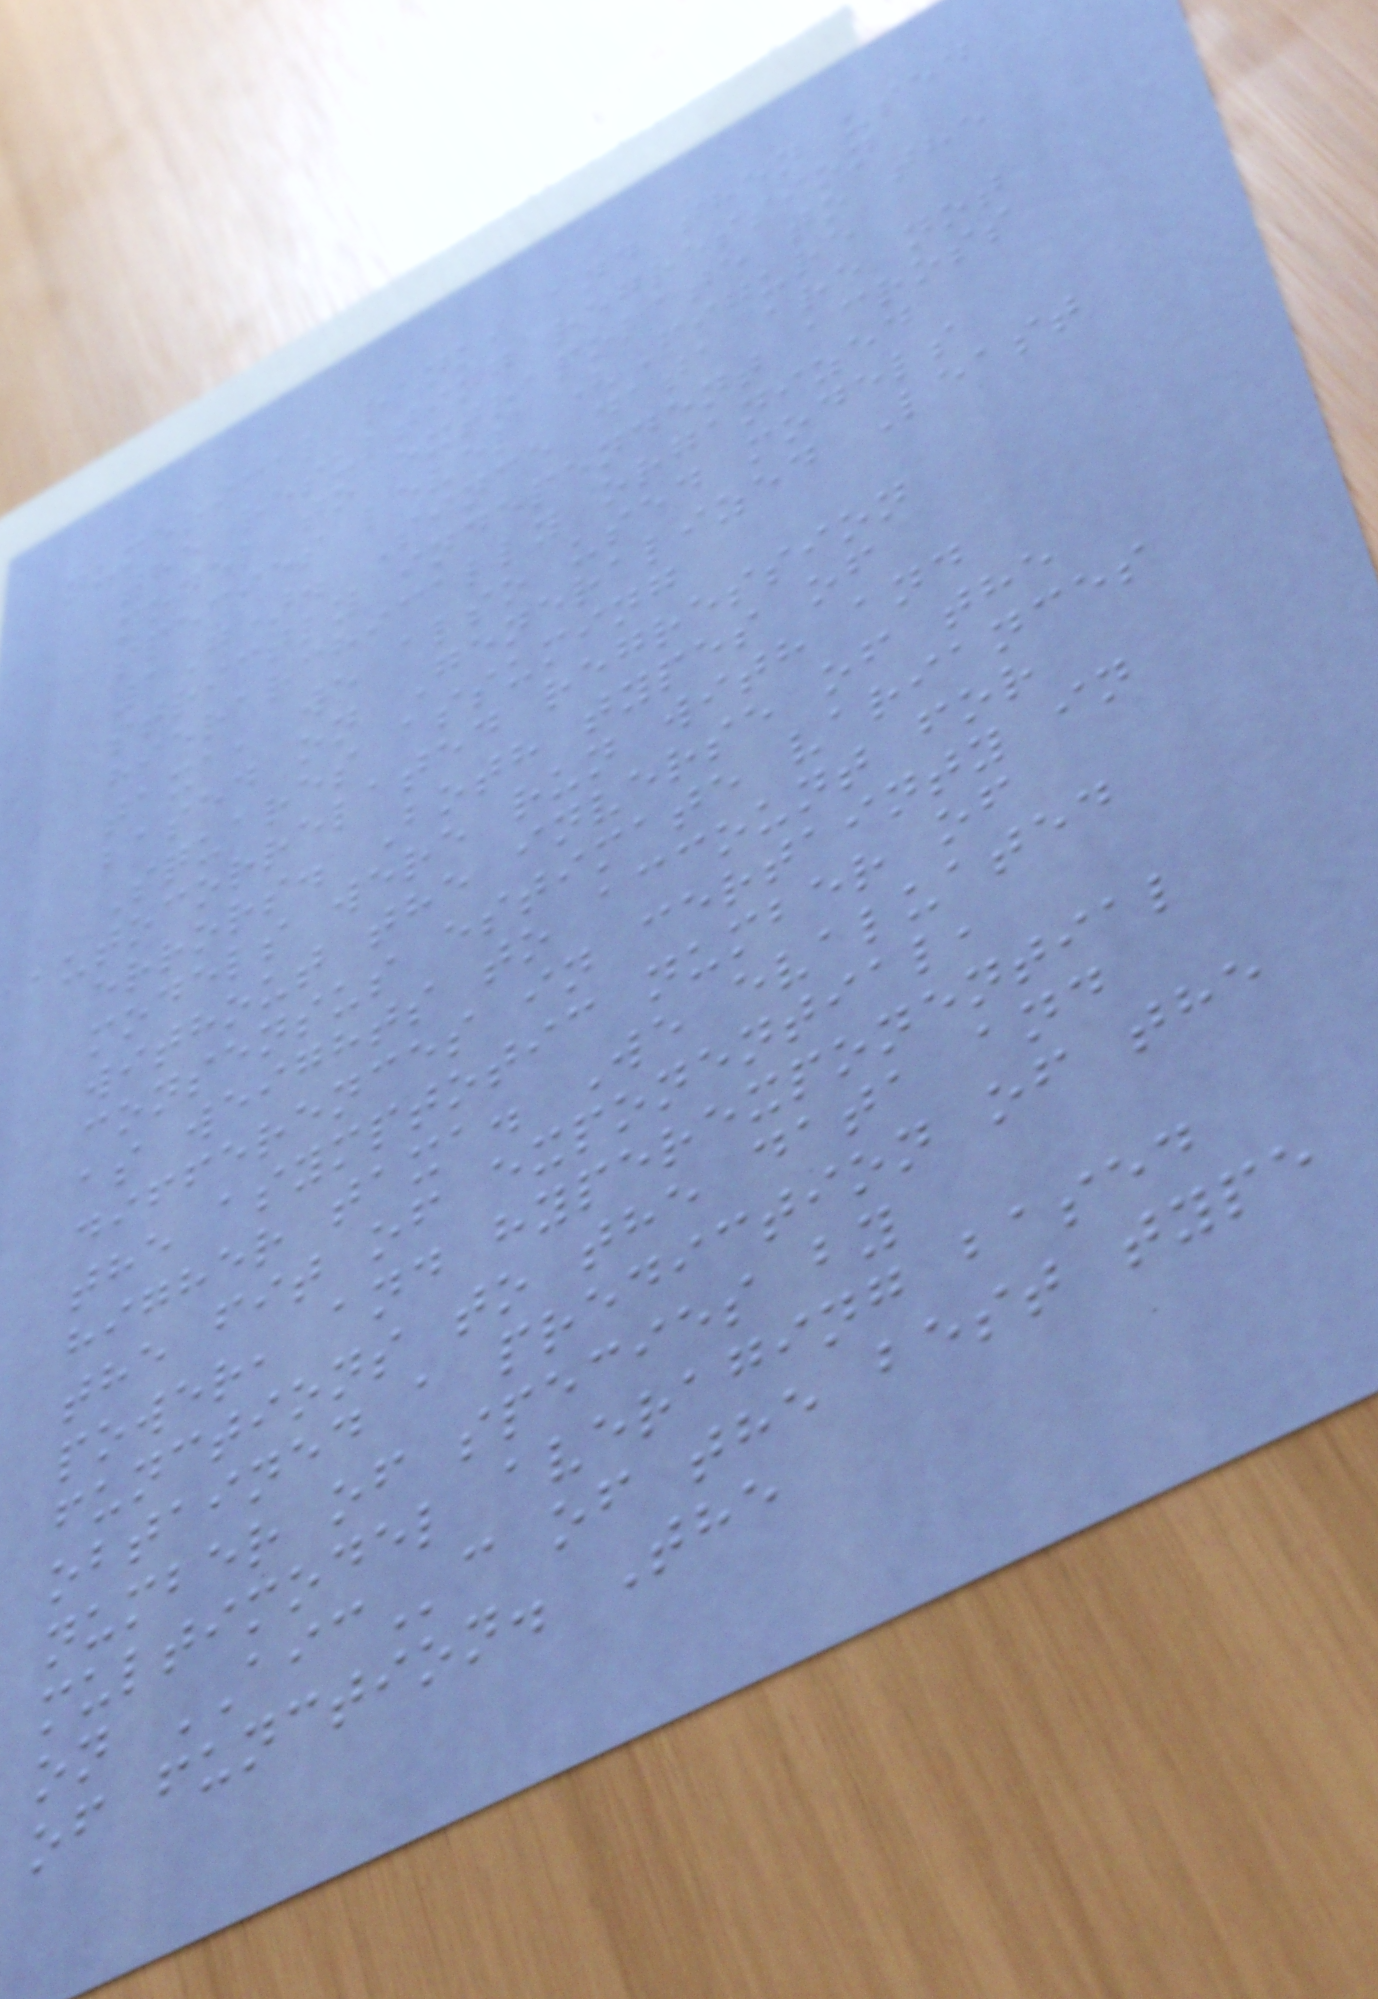numerical rank, and then used
the resulting regression
model to extrapolate to the
species level (Figure
1G). Since data are not
strictly independent across
hierarchically organized
taxa, we also used models
based on Generalized Least
Squares assuming
autocorrelated regression
errors. Both types of
models were run with and
without the inverse of the
consensus estimate variances
as weights to account for
differences in certainty in
the asymptotic number of
higher taxa. We evaluated
the fit of exponential,
power, and hyperexponential
functions to the data and
obtained a prediction of the
number of species by
multimodel averaging based
on AICc of the best type
of function. The
